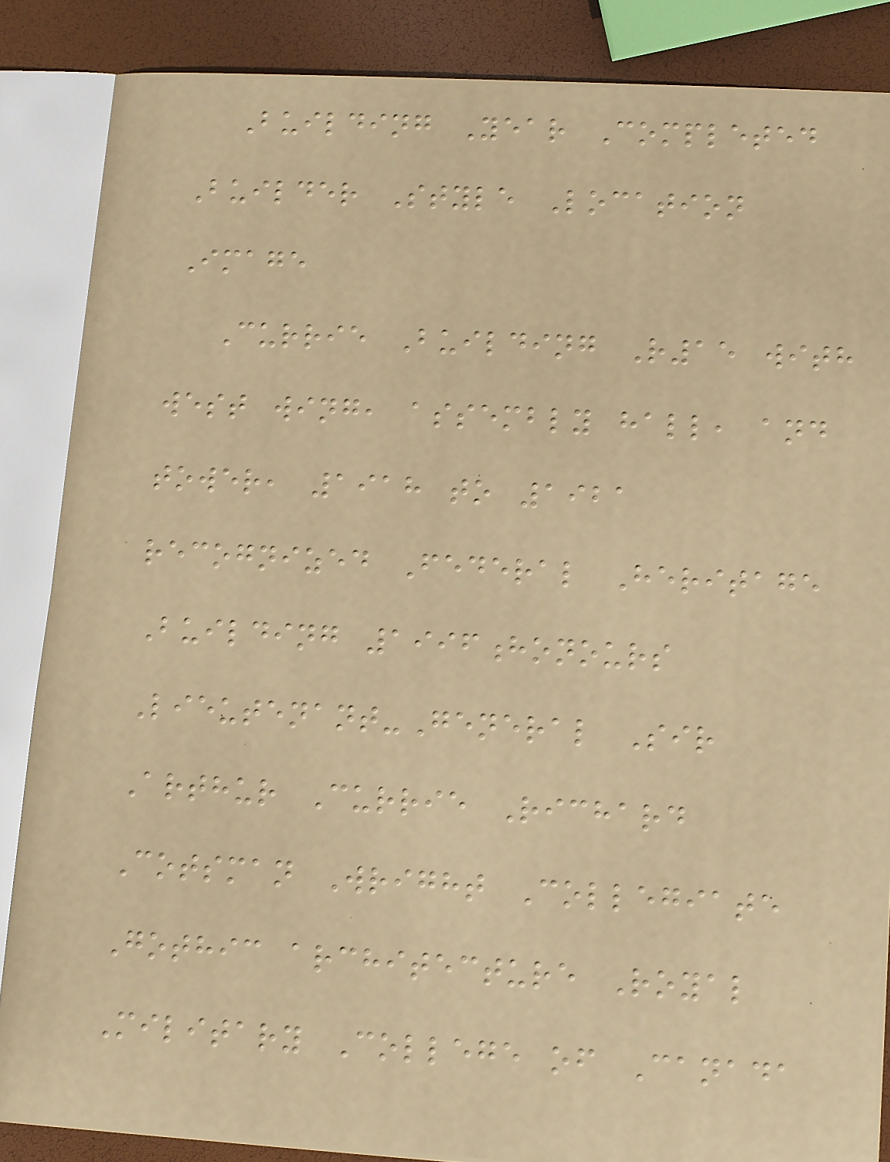Building Year Completed
Builder Style Location
Image
Currie Building R15 with
west wing, assembly hall, and
tower, 1918 to 1921
recognized Federal Heritage
Building 1996honours
Lieutenant-General Sir
Arthur Currie Richard
Cotsman Wright Collegiate
Gothic architecture Royal
Military College of Canada
